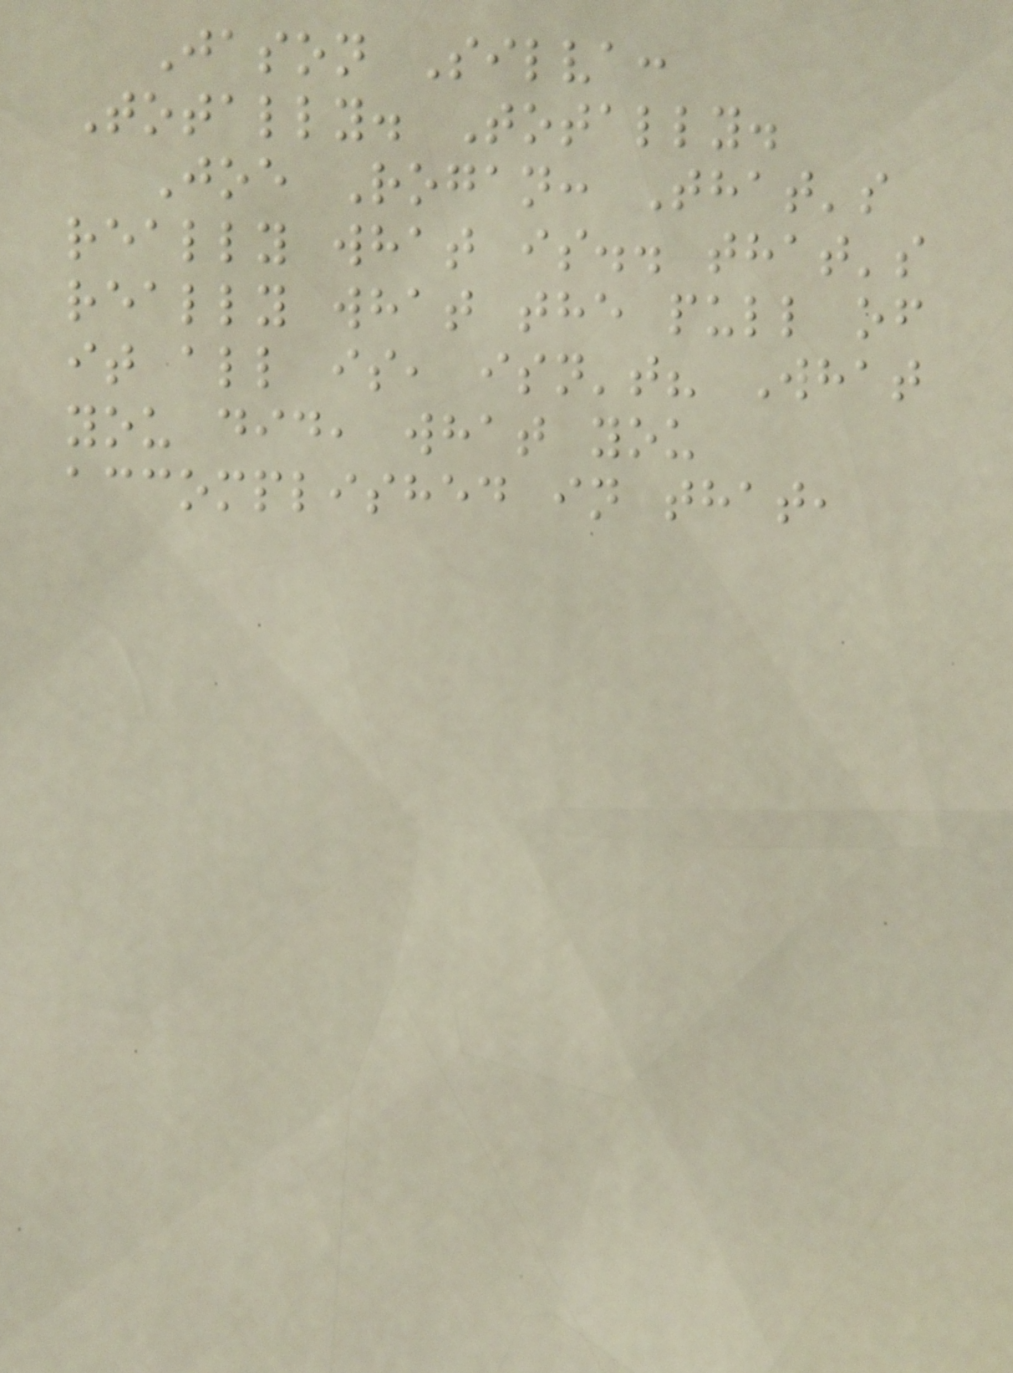Jason Silva:
Totally. Totally.
Joe Rogan: That's
really what is.. that's
really what the pull of
it all is, isn't? What
you did, what you
accomplished in that,
